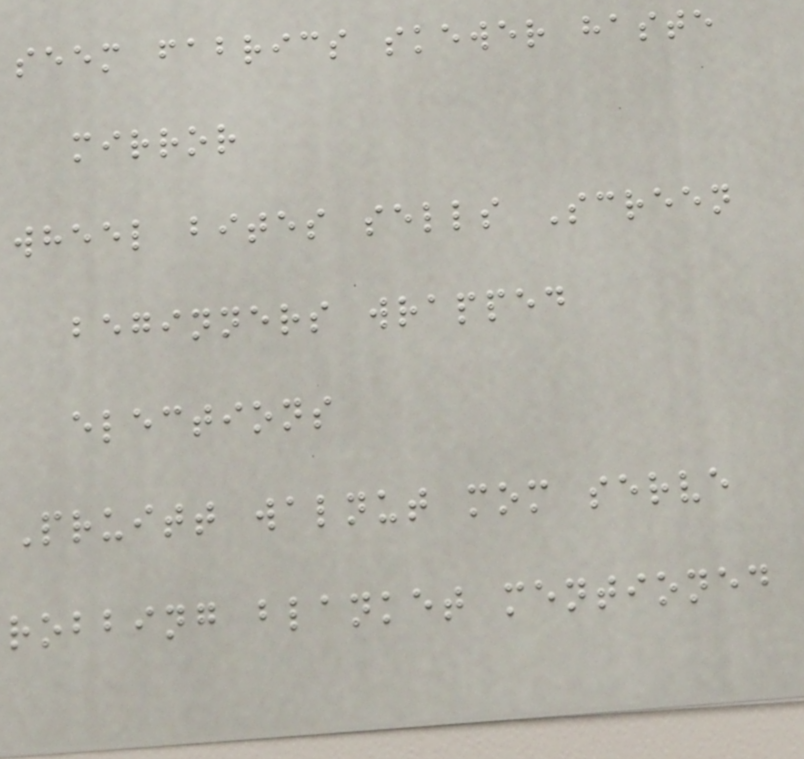seem fabrics skewer haste
mirror
wheel bites sells Screen
beginners wrapped
elections
Pruitt walnut mom serve
robbing blanket mentioned
